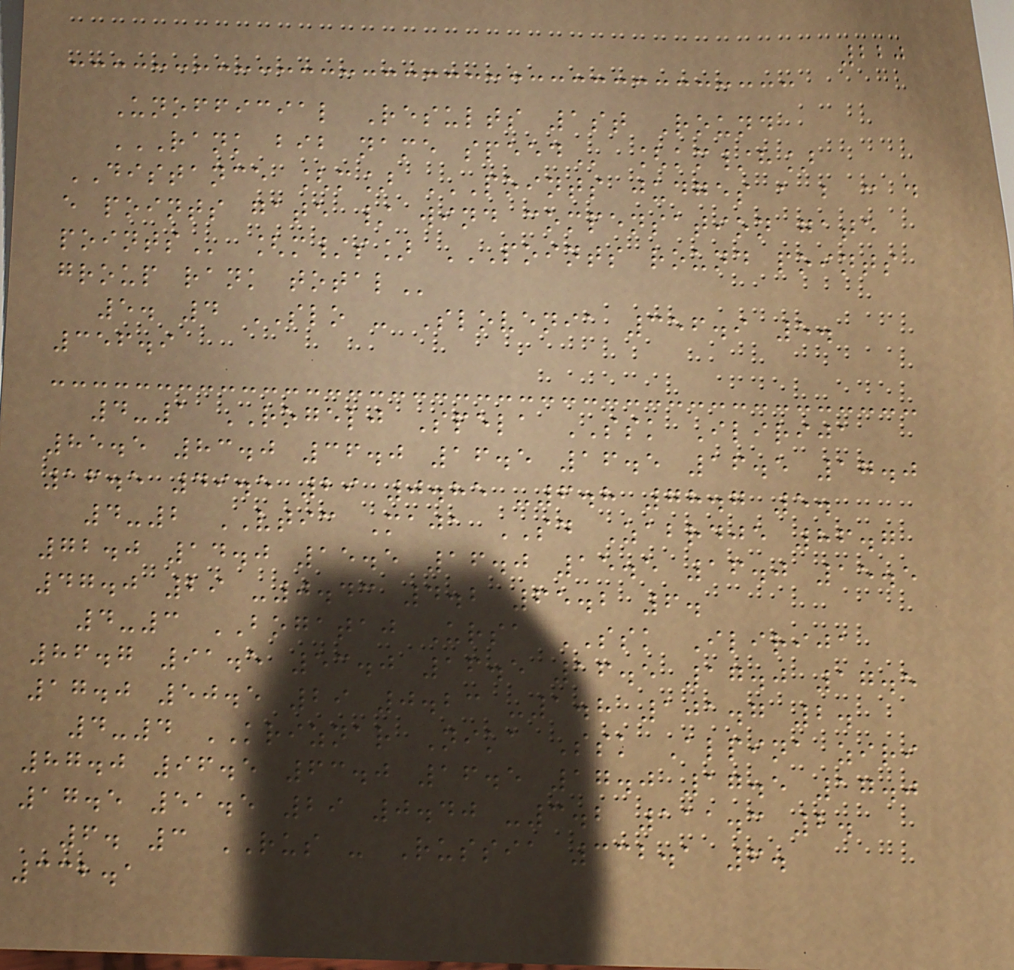220
Unofficial Results 1st Round
RANK BIB NAME SPEED [km/h]
DISTANCE [m] POINTS JUDGES A B C D
E POINTS GATE / WIND COMPENSATION GATE
POINTS [m/s] POINTS ROUND POINTS
GROUP RANK TOTAL
5. 4 SLO - Slovenia 356.9 5.
356.9
4-1 ROGELJ Spela SSK Ilirija
85.5 83.0 36.0 16.5 16.5 16.5 17.0
16.5 49.5 29 0.85 -6.8 78.7 5.
4-2 VTIC Maja SD Zabrdje 86.7
72.0 14.0 15.5 16.0 15.5 16.0 15.5
47.0 29 -0.43 4.2 65.2 6.
4-3 BOGATAJ Ursa SSK Ilirija
86.7 91.5 53.0 16.5 16.5 17.0 17.5
17.0 50.5 29 0.23 -1.8 101.7 2.
4-4 KRIZNAR Nika Ssk Alpina ziri
87.0 96.5 63.0 16.5 17.0 17.5 17.0
17.5 51.5 29 0.40 -3.2 111.3 2.
6. 3 RUS - Russia 332.1 6.
332.1
